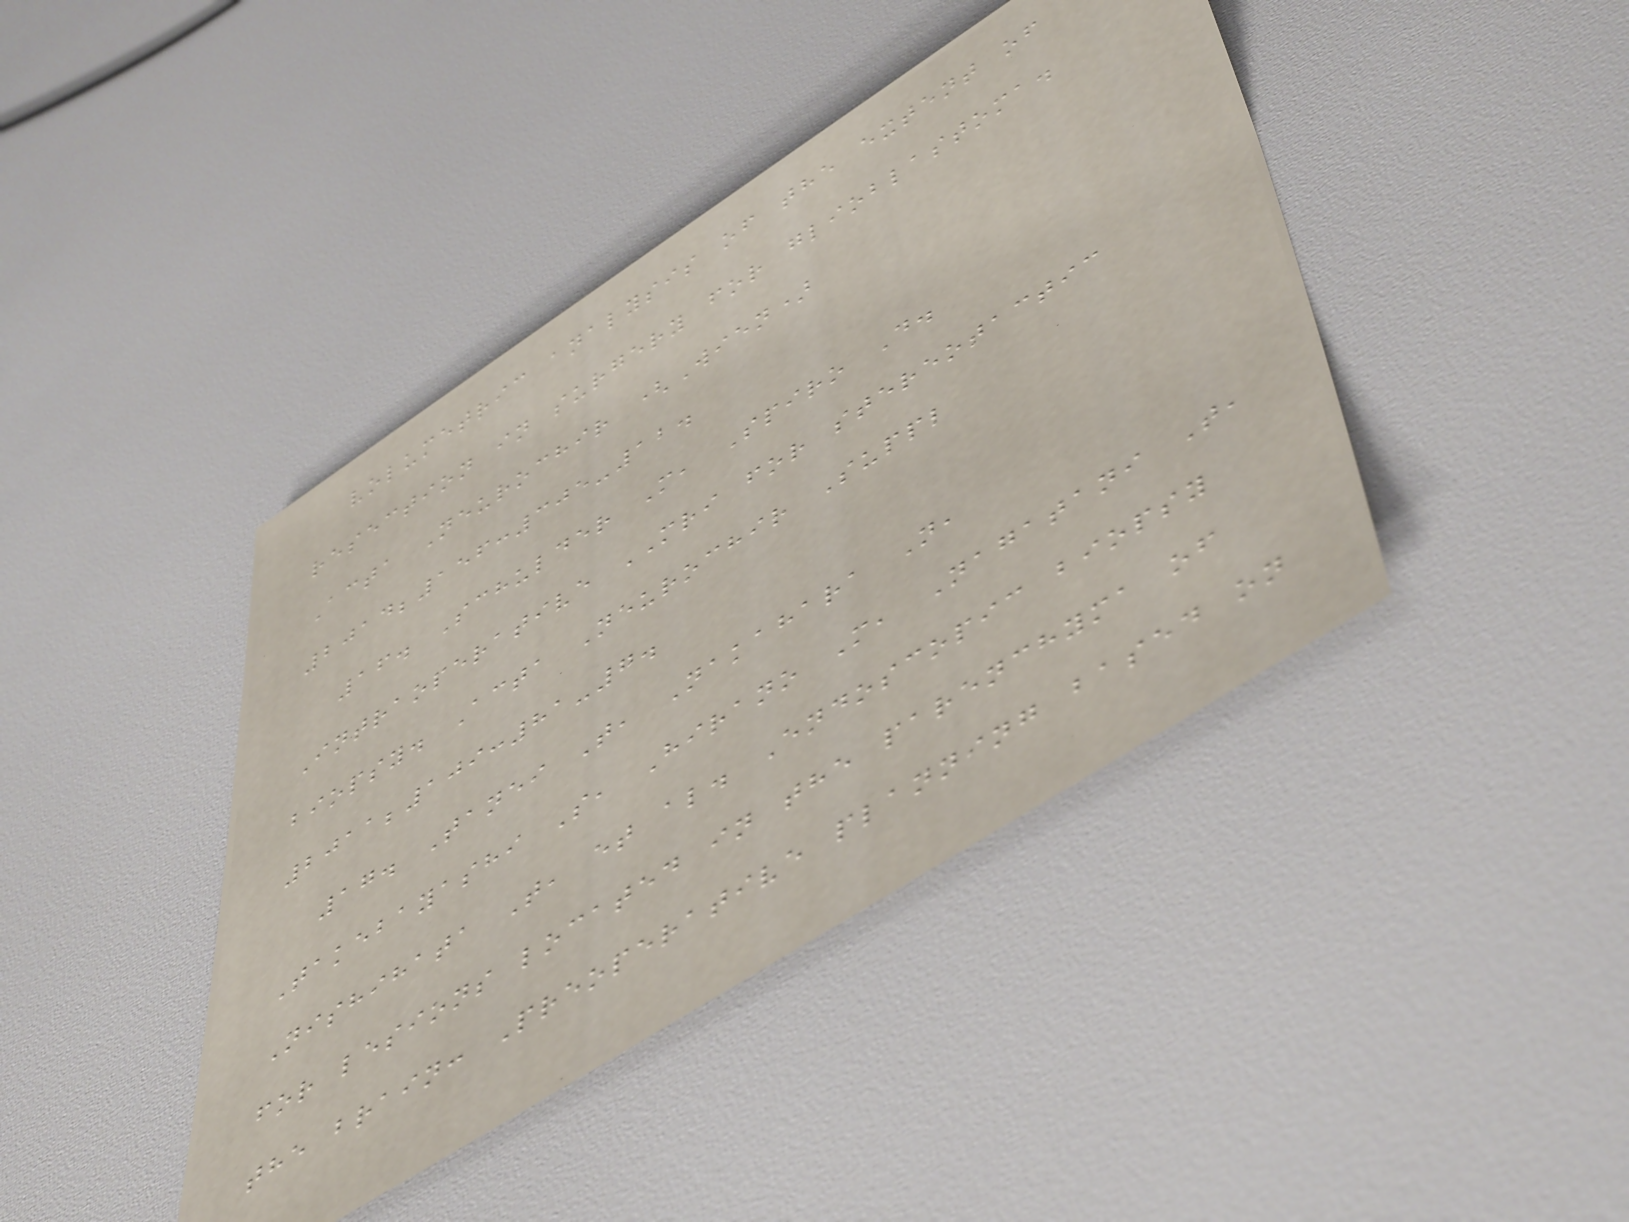volumetric analysis of the extent of
resection in surgery for glioblastoma.
Acta Neurochir (Wien)
2014;156:305-12.
16. Schulder M, Spiro D.
Intraoperative MRI for stereotactic
biopsy. Acta Neurochir Suppl
2011;109:81-7.
17. Tanei T, Nakahara N,
Takebayashi S, Hirano M, Nagatani T,
Nishihata T, et al. Endoscopic biopsy
for lesions located in the parenchyma of
the brain: Preoperative planning based on
